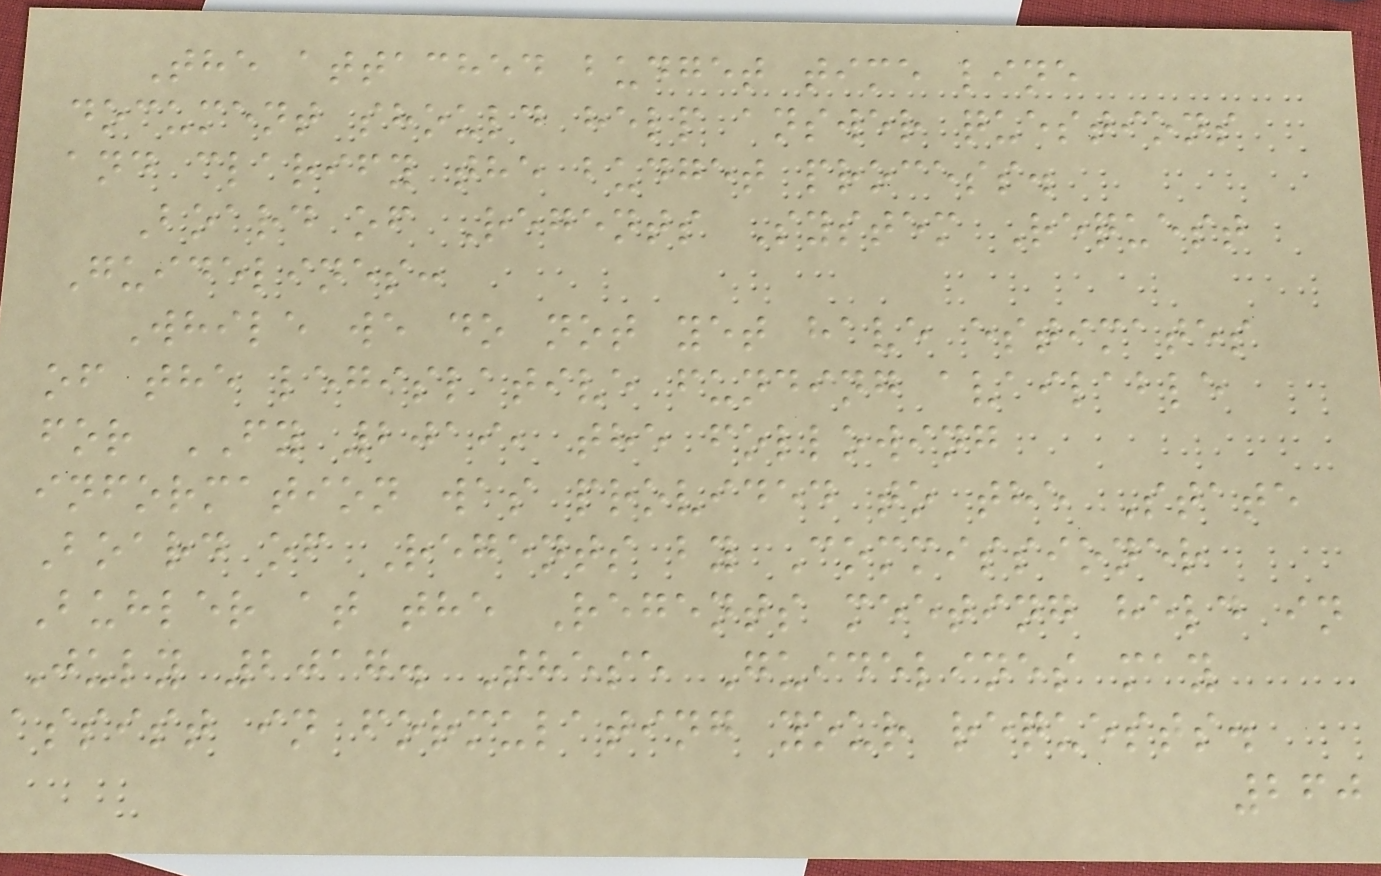The attached budget time line
document should help answer questions
and clarify the budget process.
Board of Regents System Request
Guidelines:
While we do not yet have estimates
of the legislative funding available
for FY 2019, the following
information was provided to the State
Board of Regents by Commissioner
Buhler at the Regents meeting held in
July 2017. These Guidelines may
assist in formulating your requests.
260
